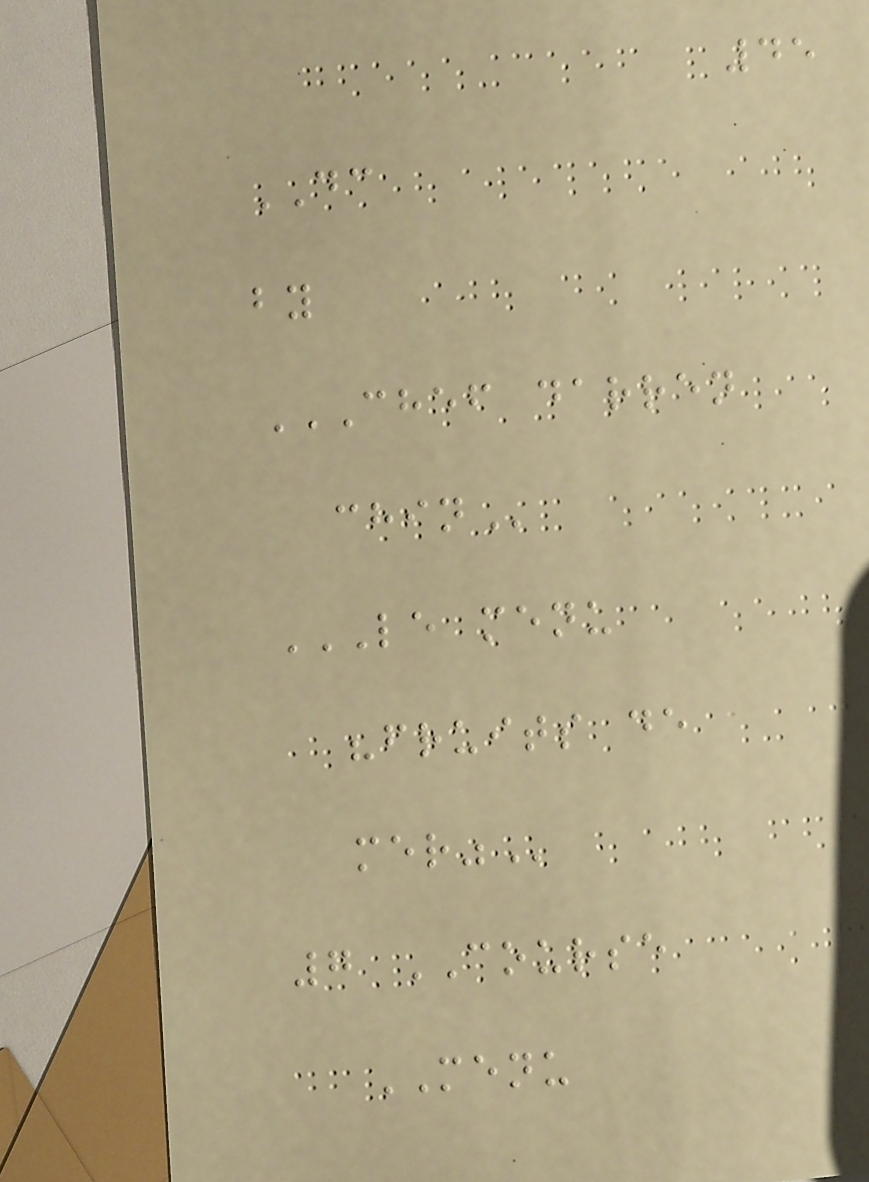45
DC
by
CHEF DARREN
CHIN
LE MENU
"FRUITS DE
MER"
7 COURSE
MENU
